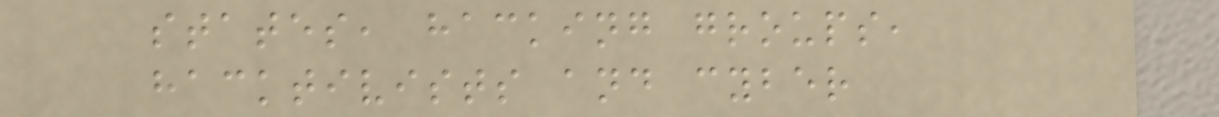states, hacking groups,
hacktivists and cyber
